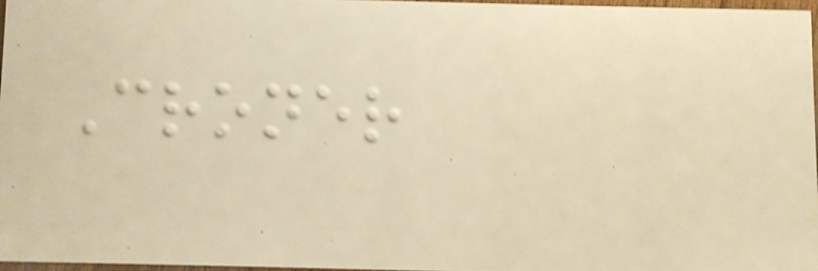Croner
